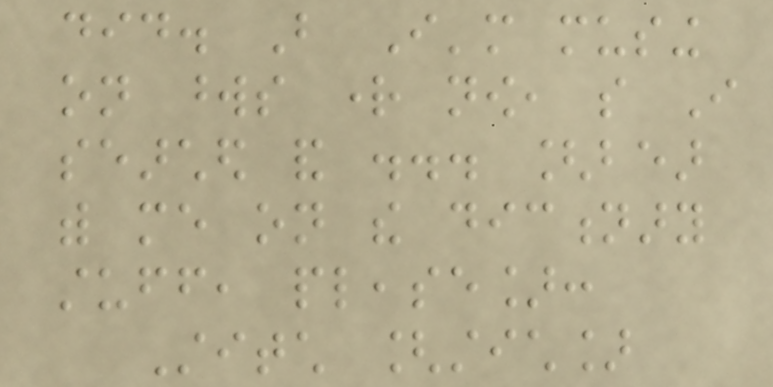did. But I'm musing
on words right now, so I
searched and ... [bear
with me on the dictionary
stuff, please]:
Stitch [stich]
